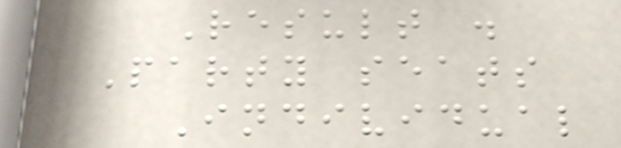Result .
Party seats
Individual
